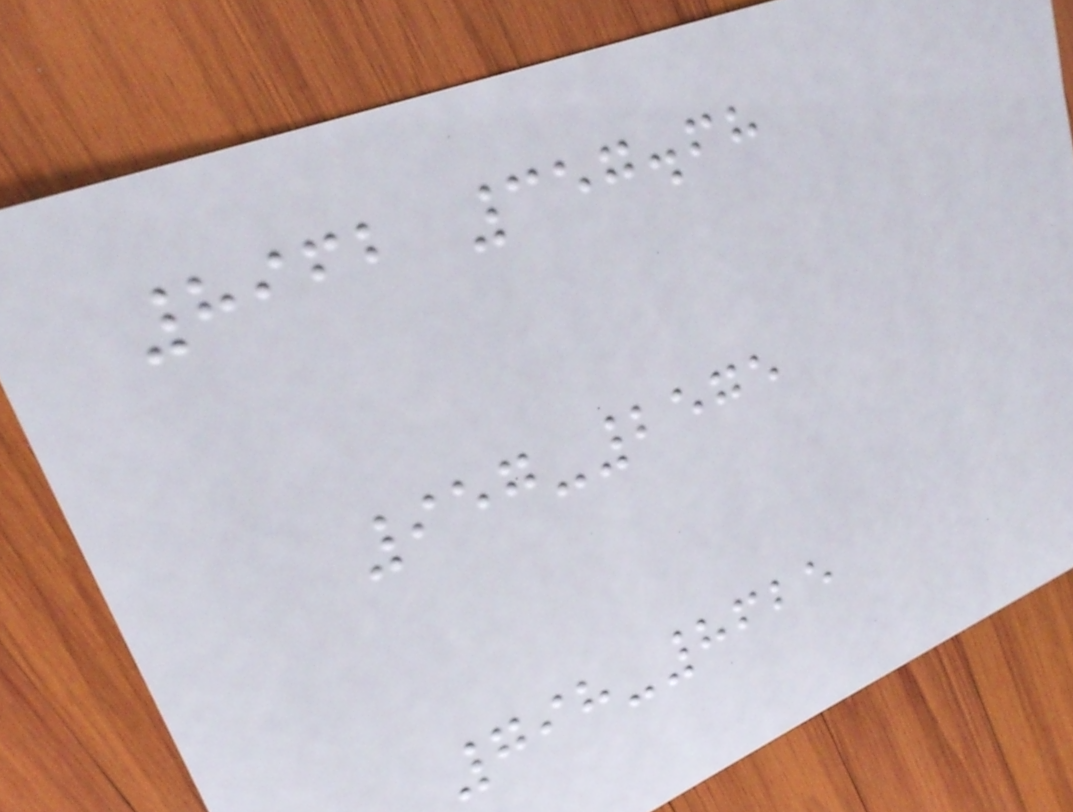8962 357.68
957-2575
798-8625
